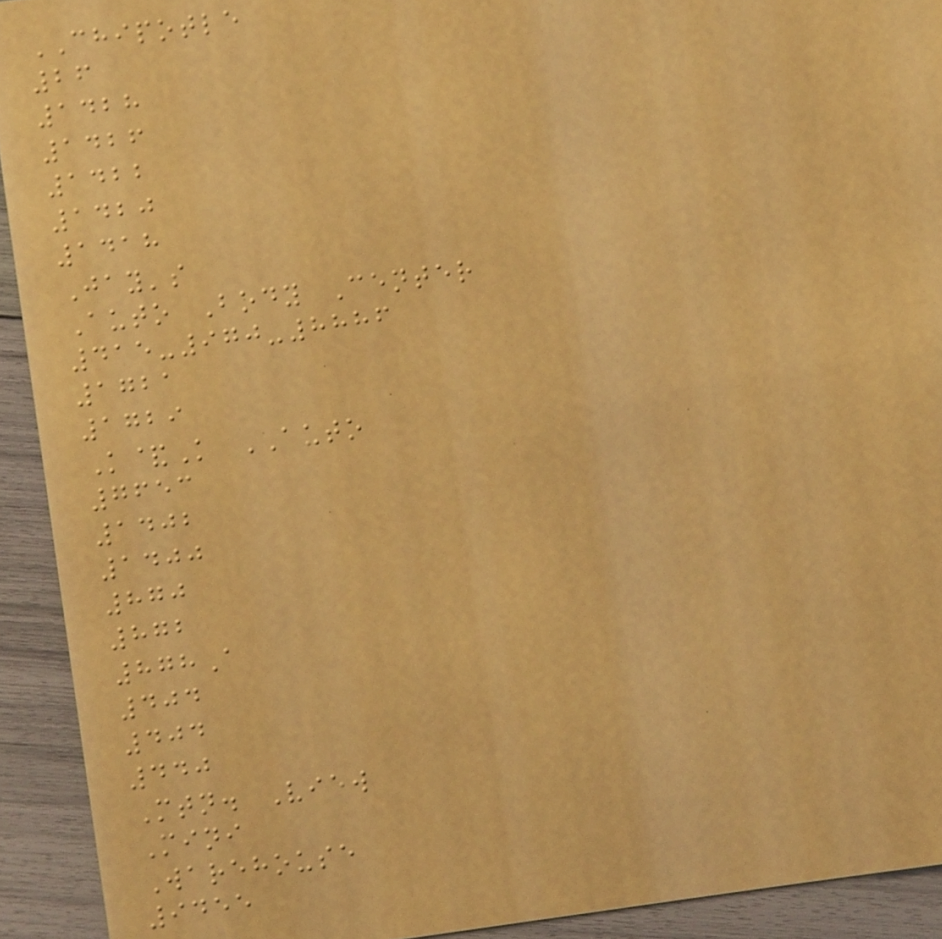CHIPOTLE
26
1428
1426
1422
1420
1418
Jay's
Auto Body Center
415-970-8886
1721
1729
K&K AUTO
7653
1402
1400
870
872
878A
404
404
440
Mtn. View
Mini
Warehouse
9455
